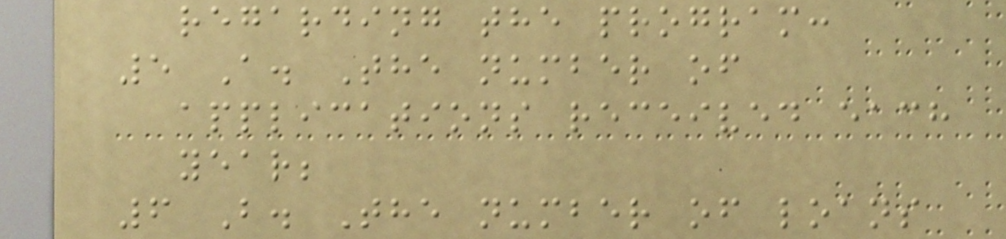regarding the program:
5 A. The number of
applications received each
year;
6 B. The number of loans
